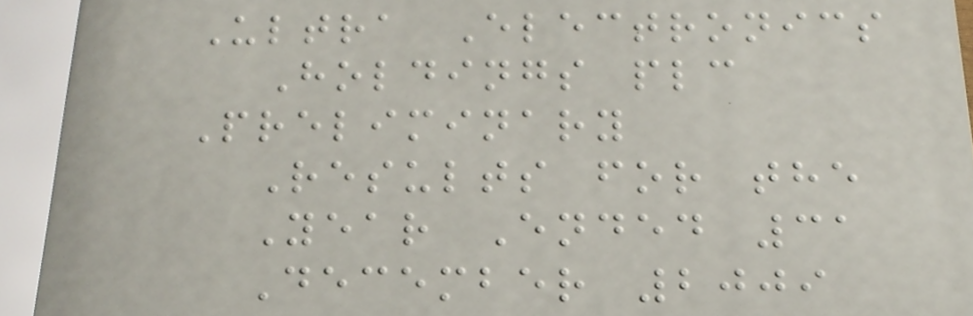Ultra Electronics
Holdings plc
Preliminary
Results for the
Year Ended 31
December 2009
